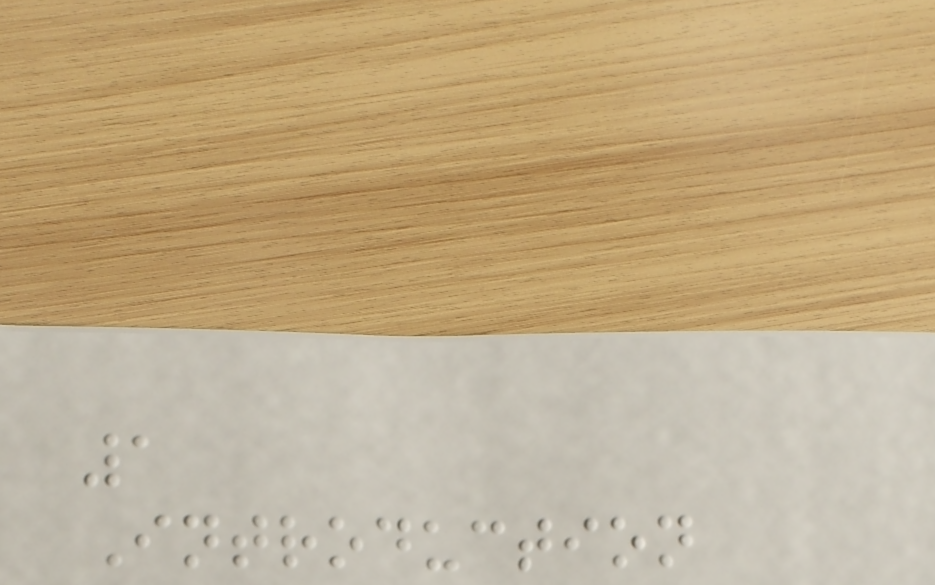1
Introduction
